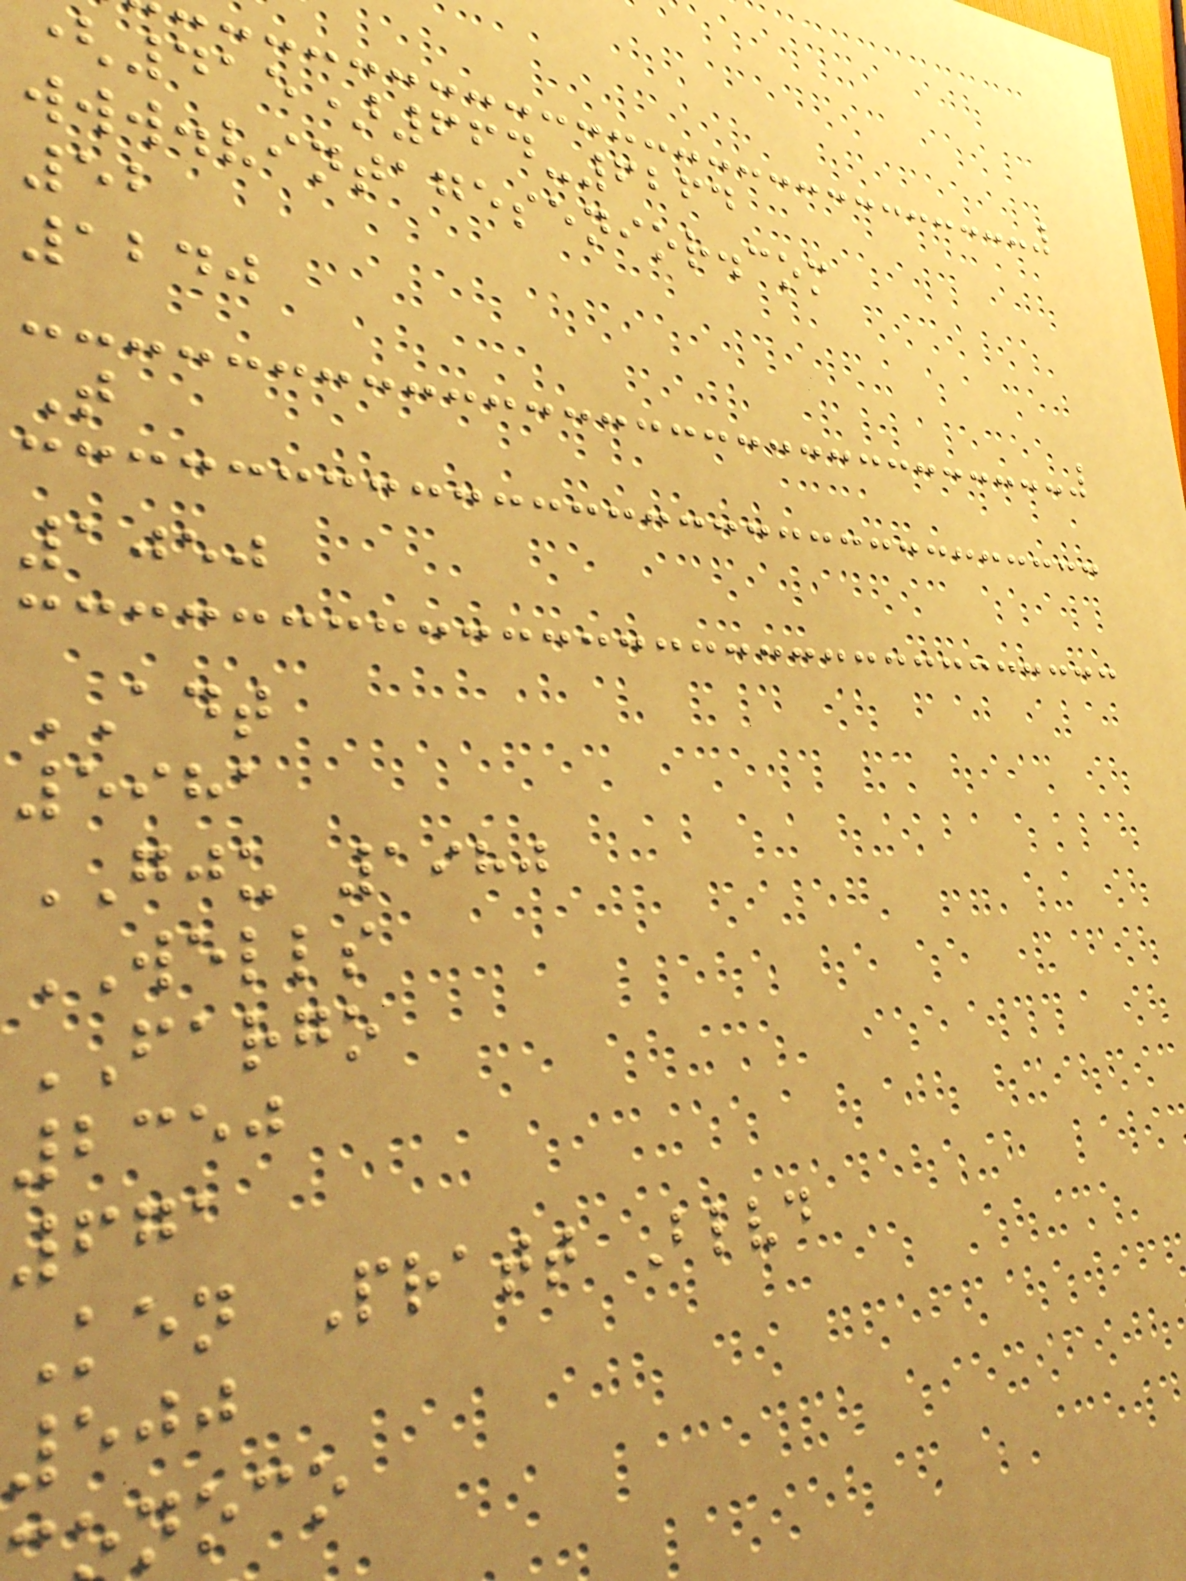415)664-6264
www.vintagesenior.com
52
1240
T
1050
ADT
5981
GJU 1980
WELLS
FARGO
2350
671
Ken Pratt Blvd
500
noco
